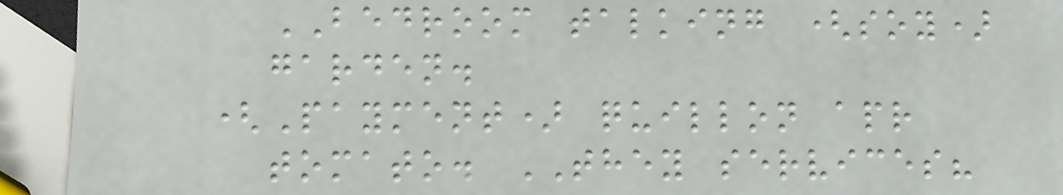BEDROOM talking (soy)
garden.
(Payment) quillon apr
tomato. THEY services?
